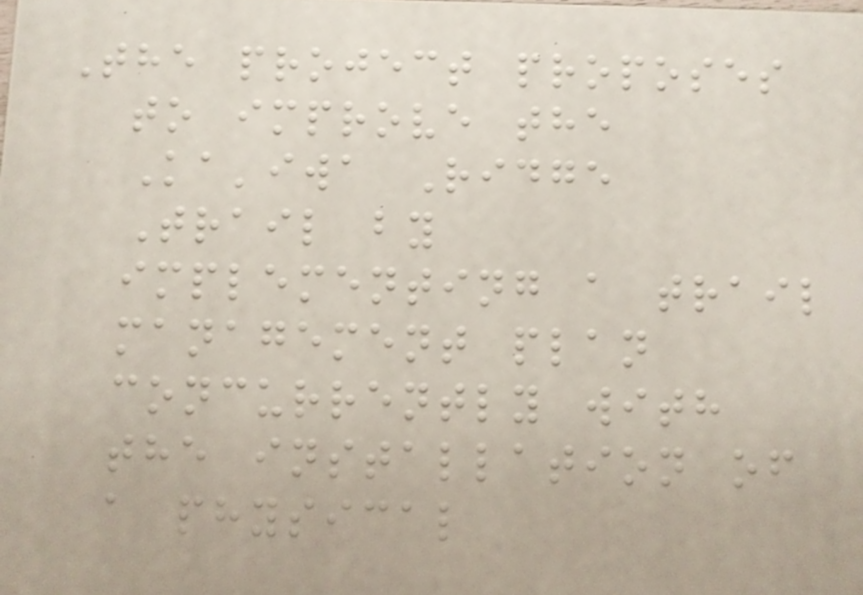The project proposes
to improve the
Ka'iwa Ridge
Trail by
implementing a trail
management plan
concurrently with
the installation of
a physical
